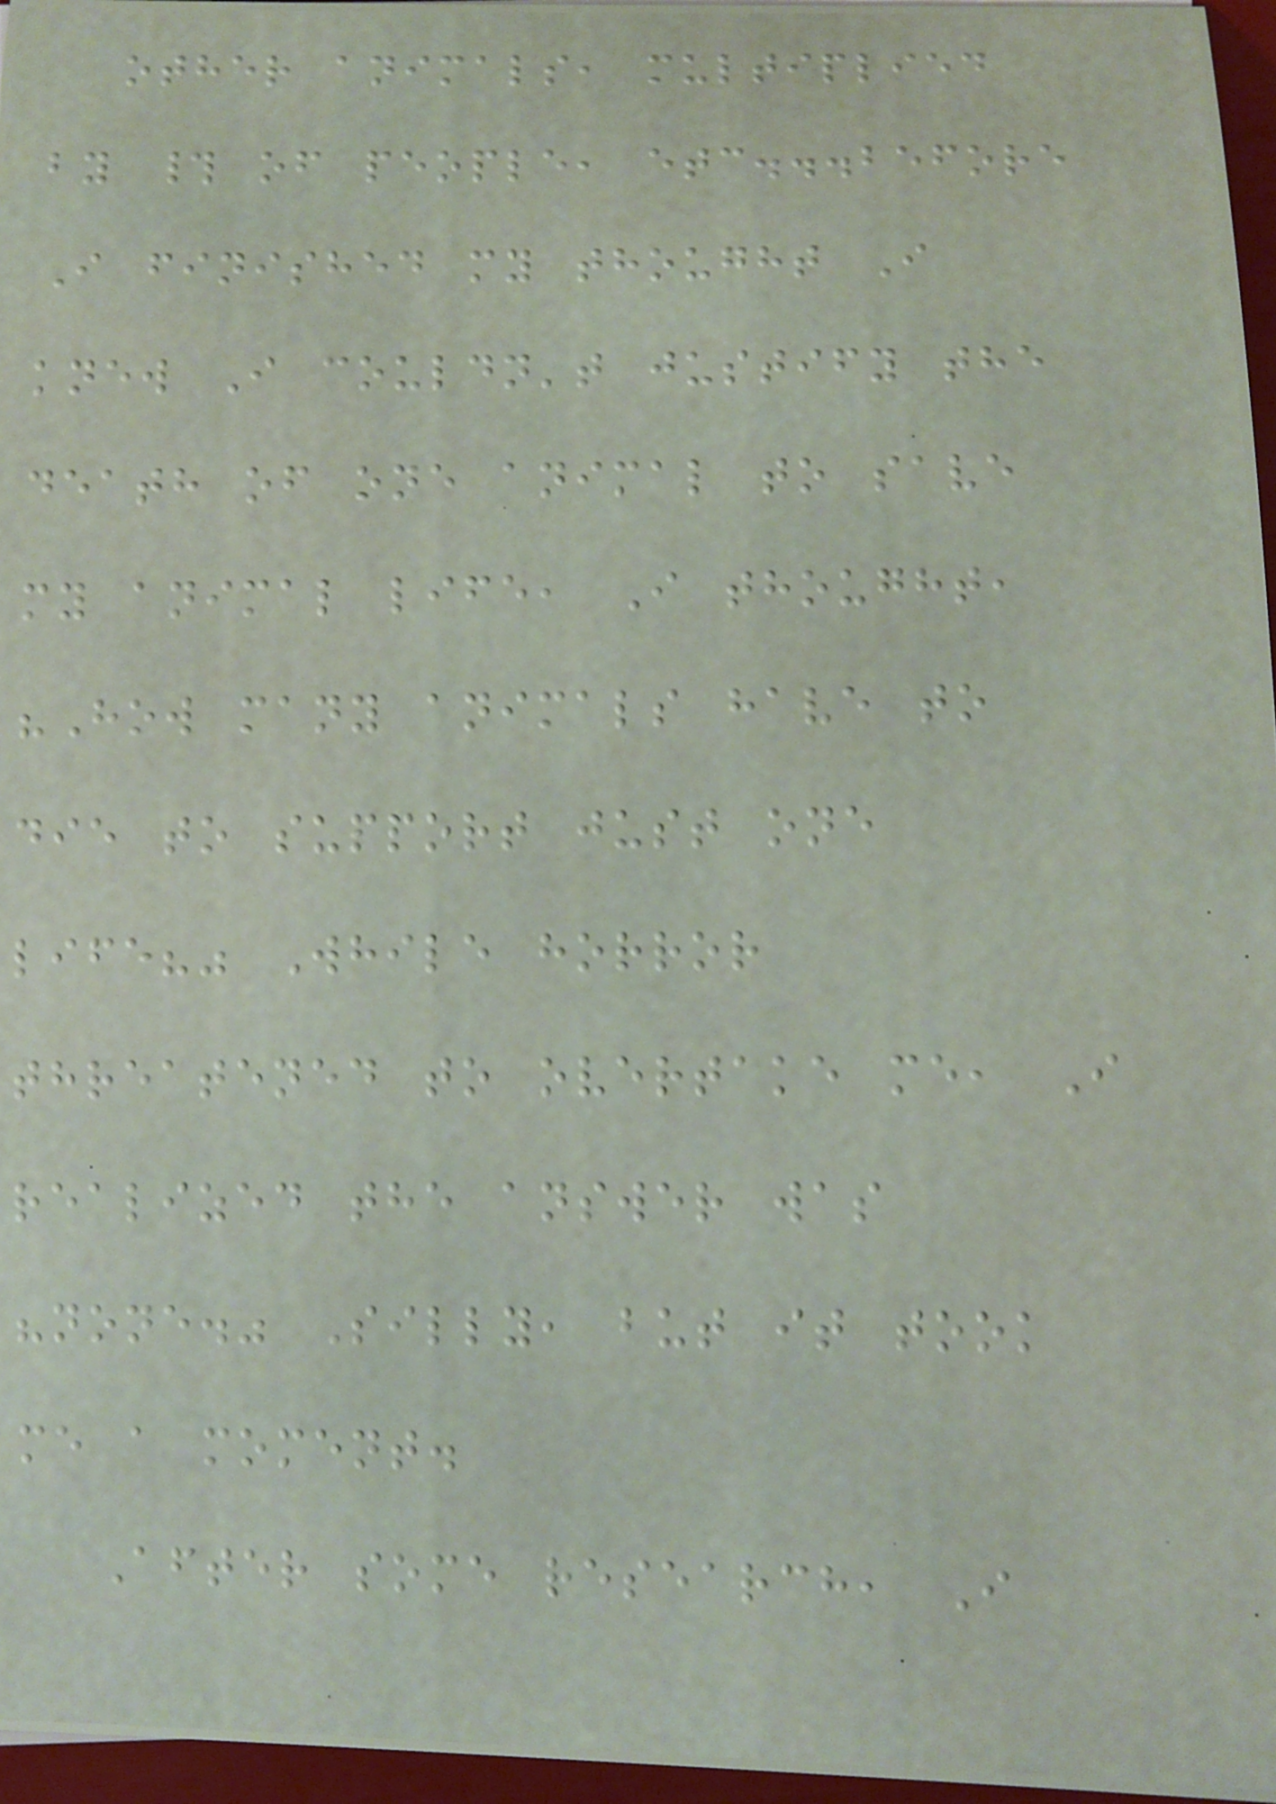other animals, multiplied
by # of people, etc...before
I finished my thought I
knew I couldn't justify the
death of one animal to save
my animal life, I thought,
"How many animals have to
die to support just one
life?" While horror
threatened to overtake me, I
realized the answer was
"none." Silly, but it took
me a moment.
After some research, I
